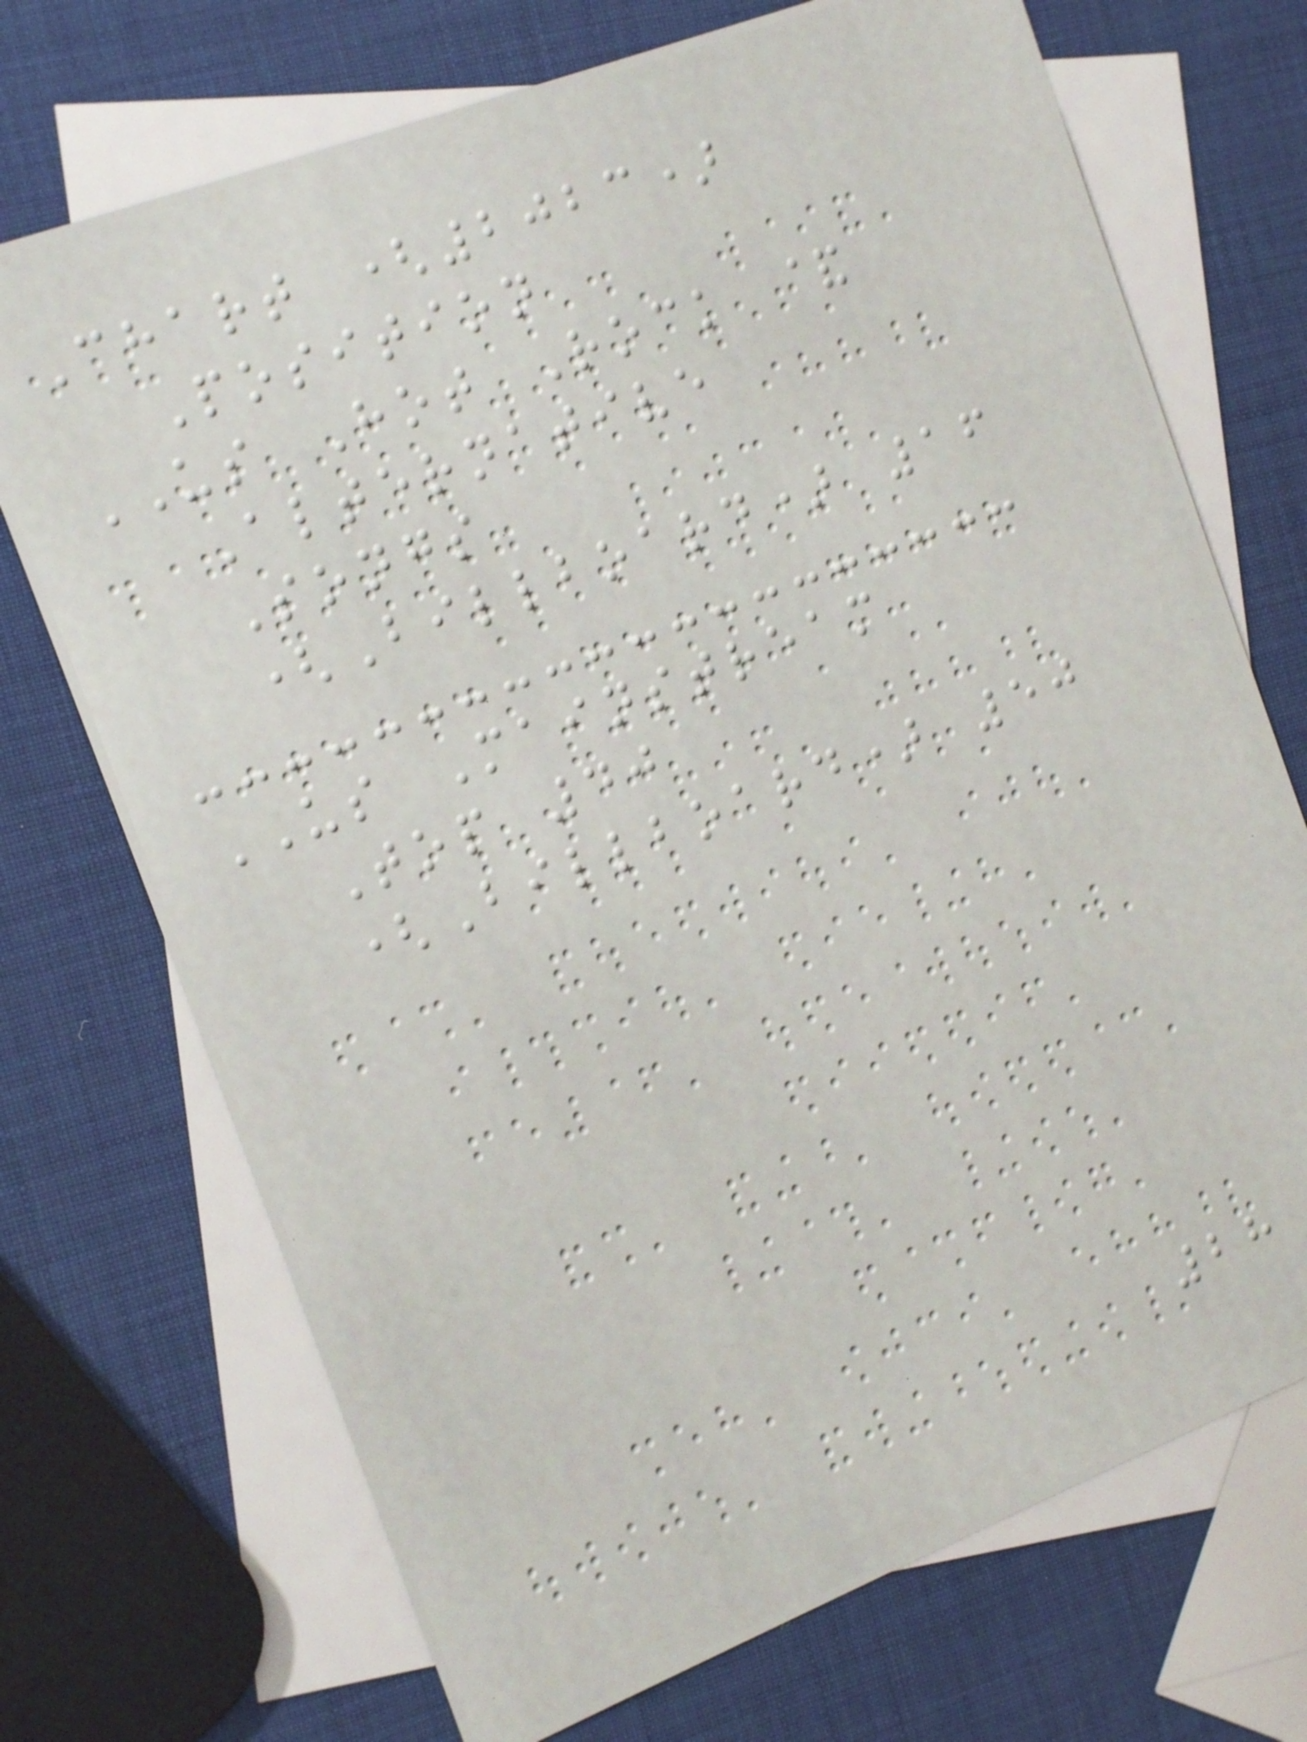Chart (2023)
Position
US Hot Rock &
Alternative
Songs
(Billboard) 16
US Mainstream
Top 40
(Billboard) 50
28
